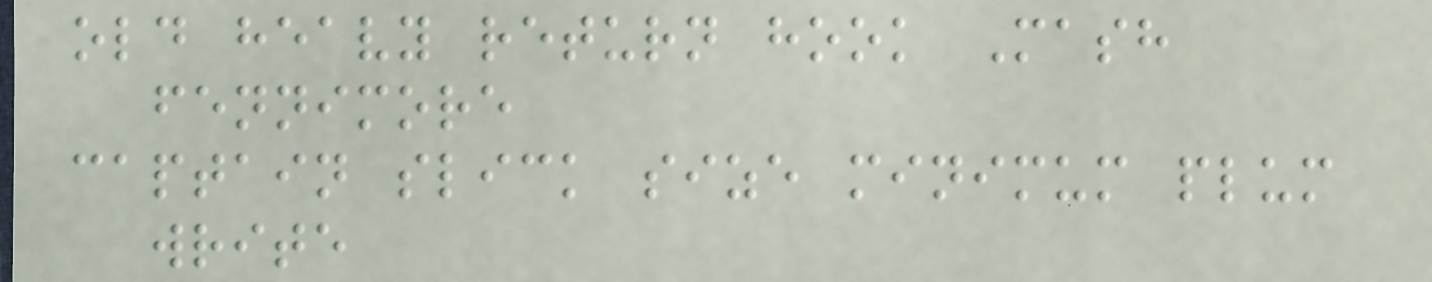old heavy return hook Mash
fennimore
captain slick size minimum plum
write
